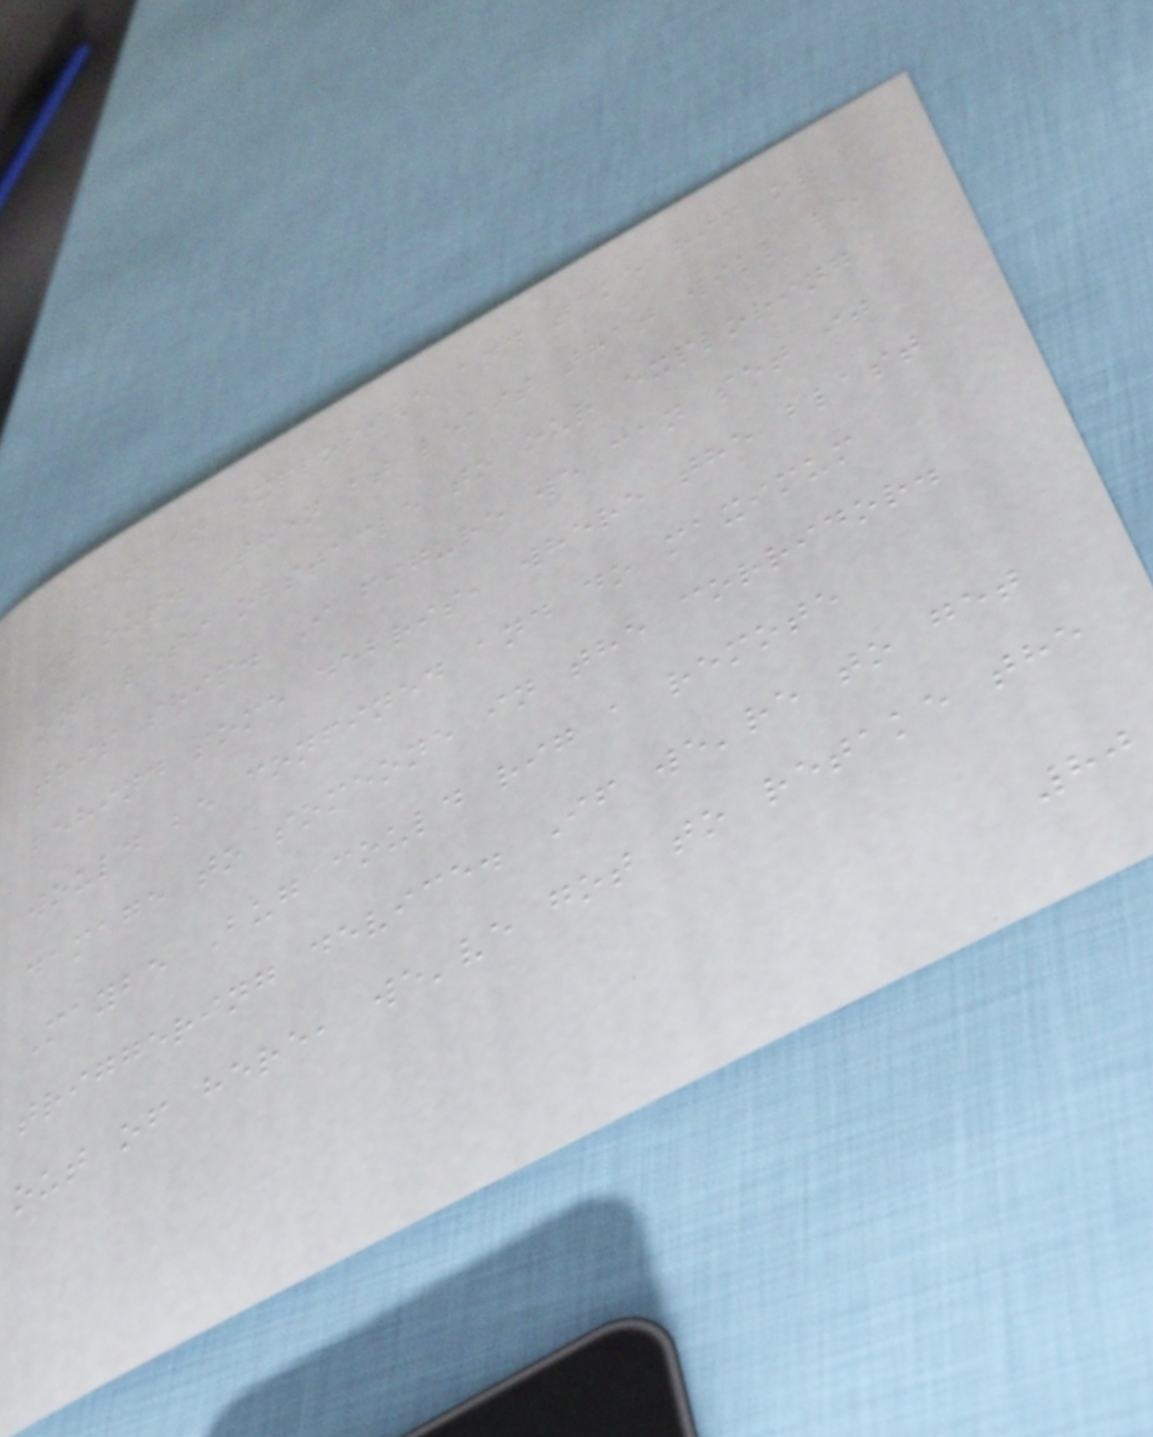set an explosive and take him or
it out. Then at least that will be
one less obstacle to our exploring
this ship. I figure we can set it
behind some debris, where the blast
would be confined and do maximum
damage to someone in the corridor.
Maybe Bug could rig a remote
triggering device. If we're to get
out of here, we've got to retake the
80
